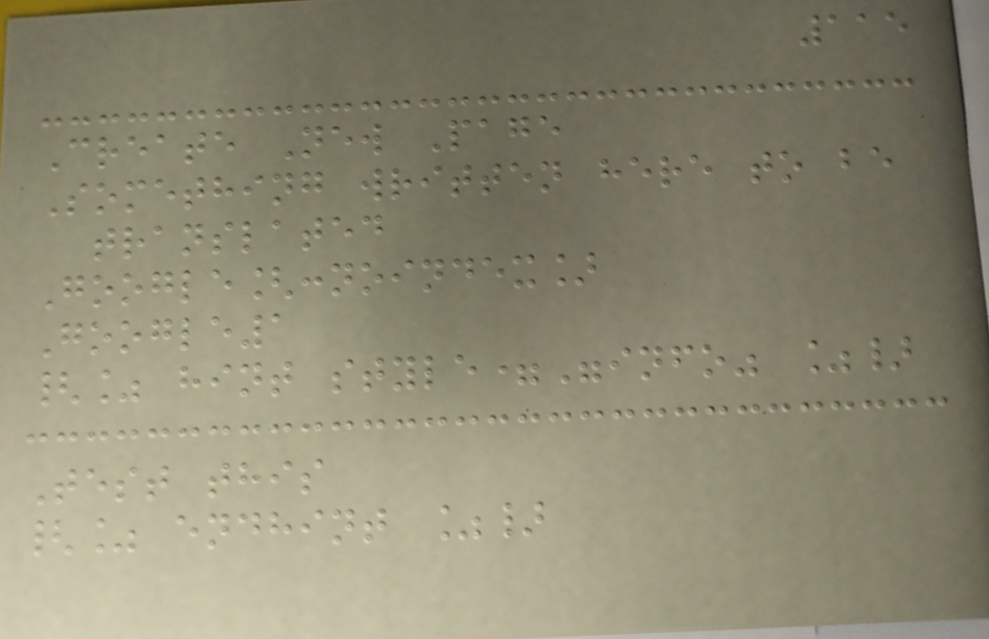115
Create New Page
Something written here to be
translated
Google[:noindex]
Google1
{% hint style="info" %}
Test this
{% endhint %}
